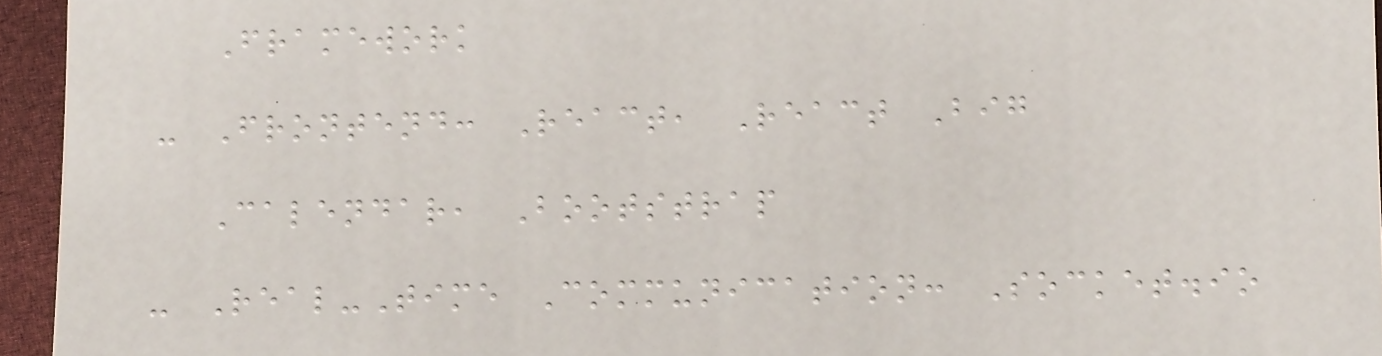Framework
- Frontend: React, React Big
Calendar, Bootstrap
- Real-Time Communication: Socket.io
